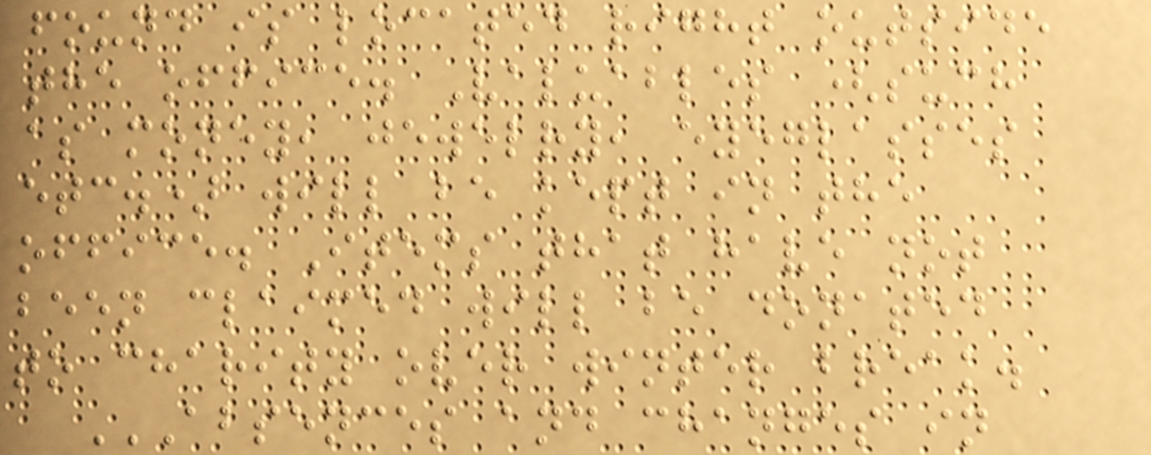found is located right outside
the office. Valuables (such
as money, jewelry, eyeglasses
etc.) will be kept in the
office. Items that have not
been claimed will be donated
to charity over winter break.
ABSENCES AND CHANGES IN
